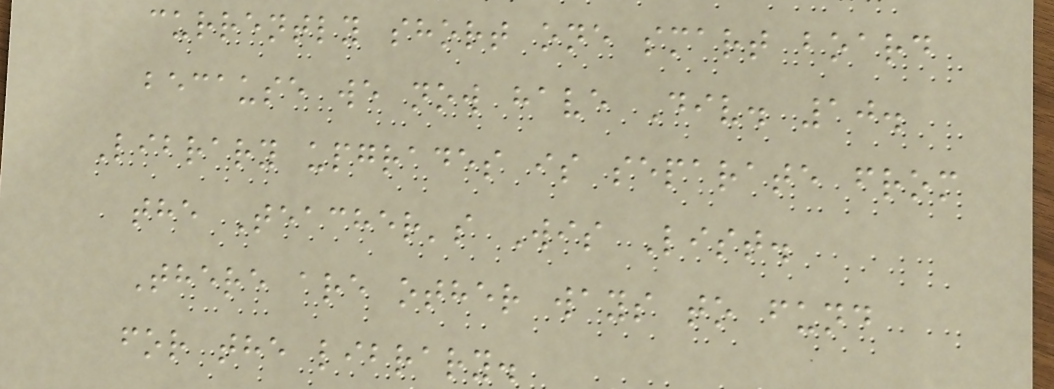currently short one smart board
because we now have Div. 10.
Library upgrades is separate from
the Teacher's Wis List.
There are other ways to fund
for the library.
